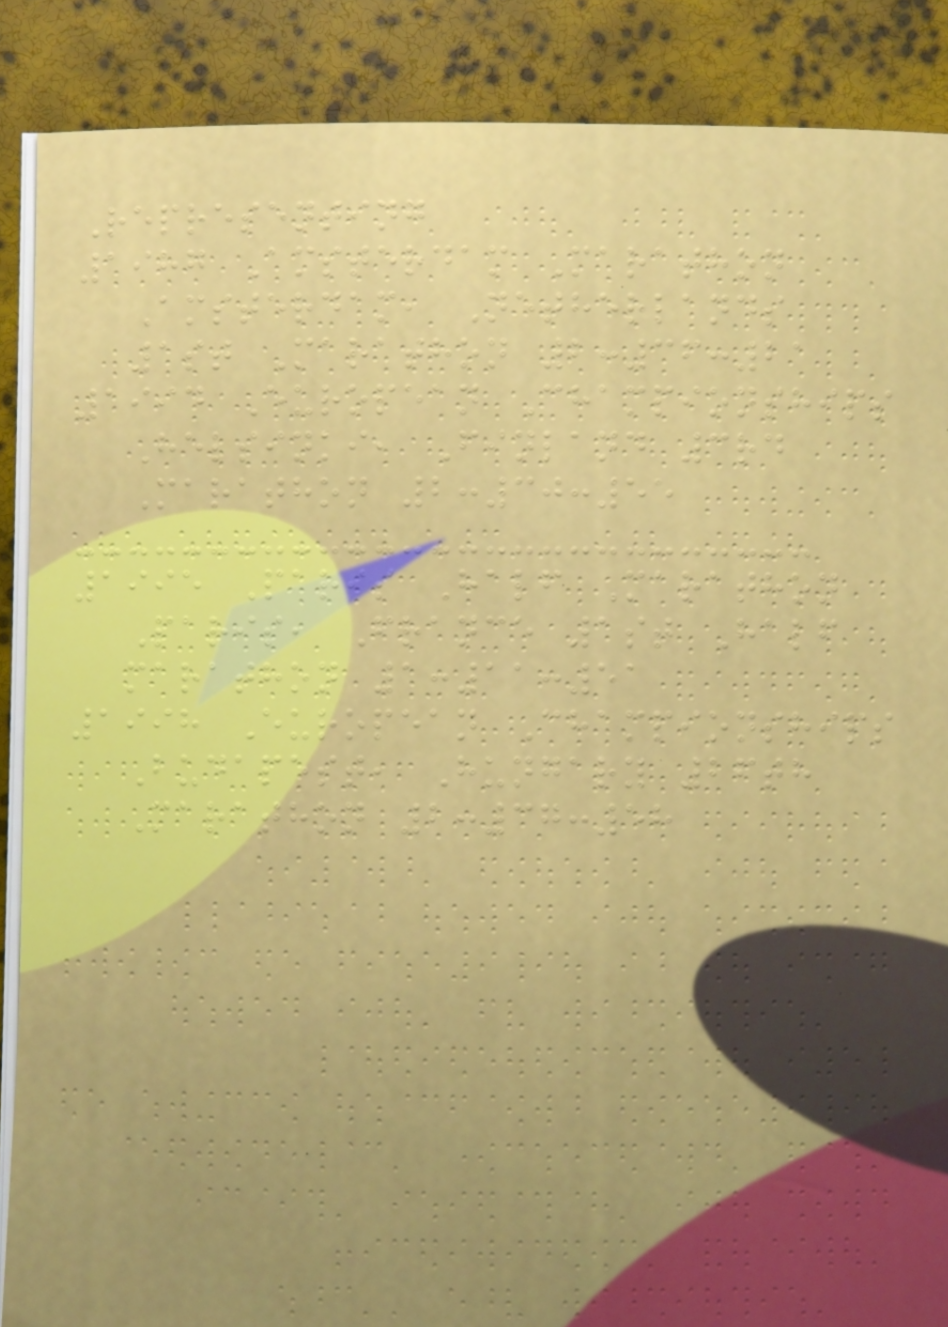Representing
1987 Amsterdam Marathon
Amsterdam, Netherlands
1st Marathon 2:36:21
1994 European Championships
Helsinki, Finland 3rd
Marathon 2:30:55
1995 Paris Half Marathon
Paris, France 1st Half
marathon 1:11:51
1998 European Championships
Budapest, Hungary 26th
Marathon 2:37:58
